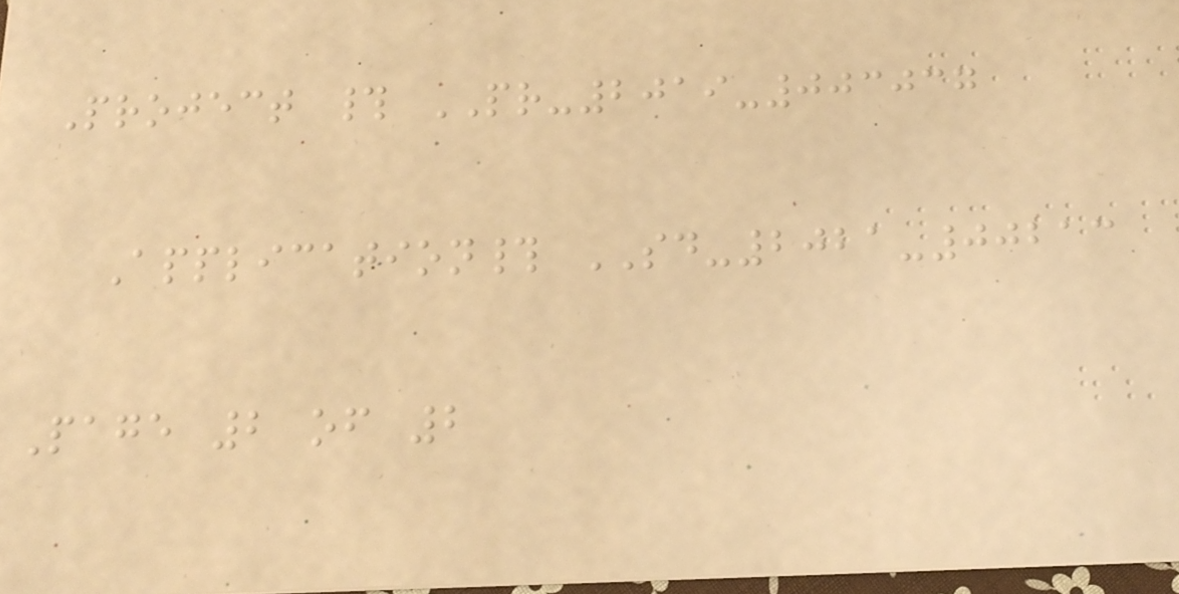Project # PR-2019-003037
Application# SD-2021-00213
Page 2 of 2
